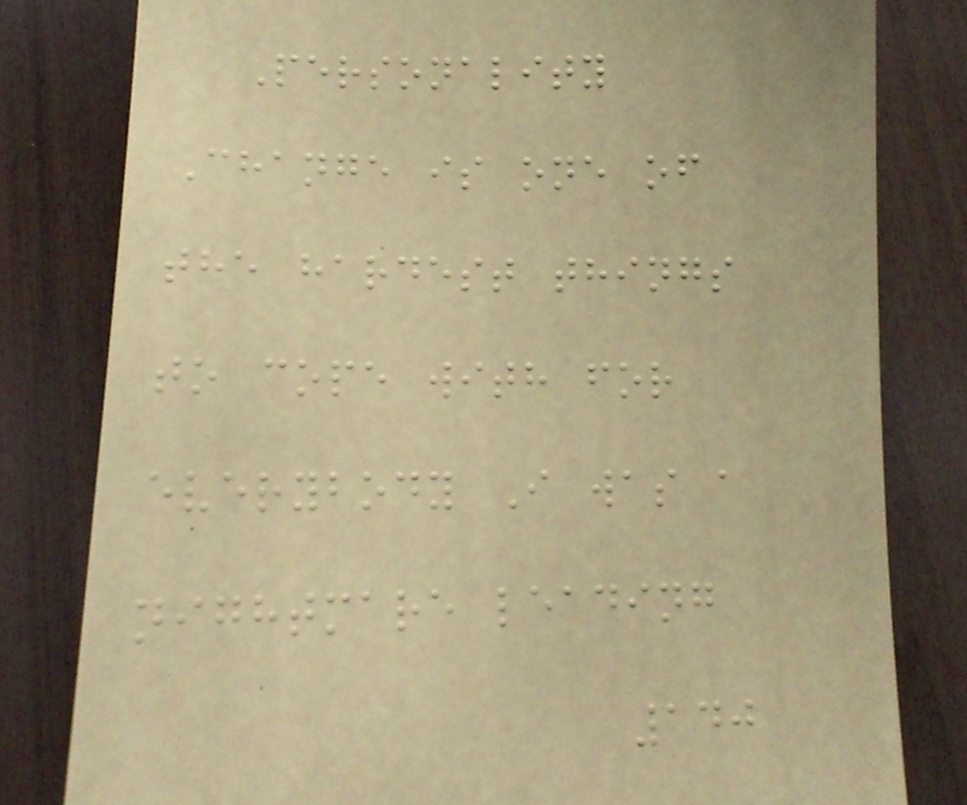Personality
Change is one of
the hardest things
to cope with for
everybody I was a
nightmare leading
140
